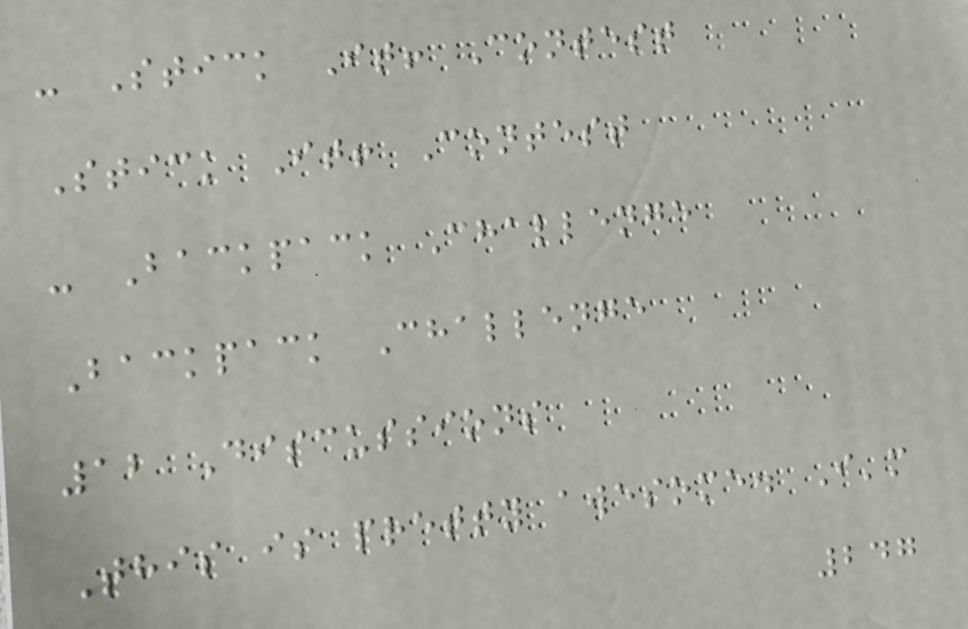- Stick It! Contest
Stick It! Contest
- Backpack Challenge
Backpack Challenge
12 Discussions
This is pretty awesome. I'm
247
